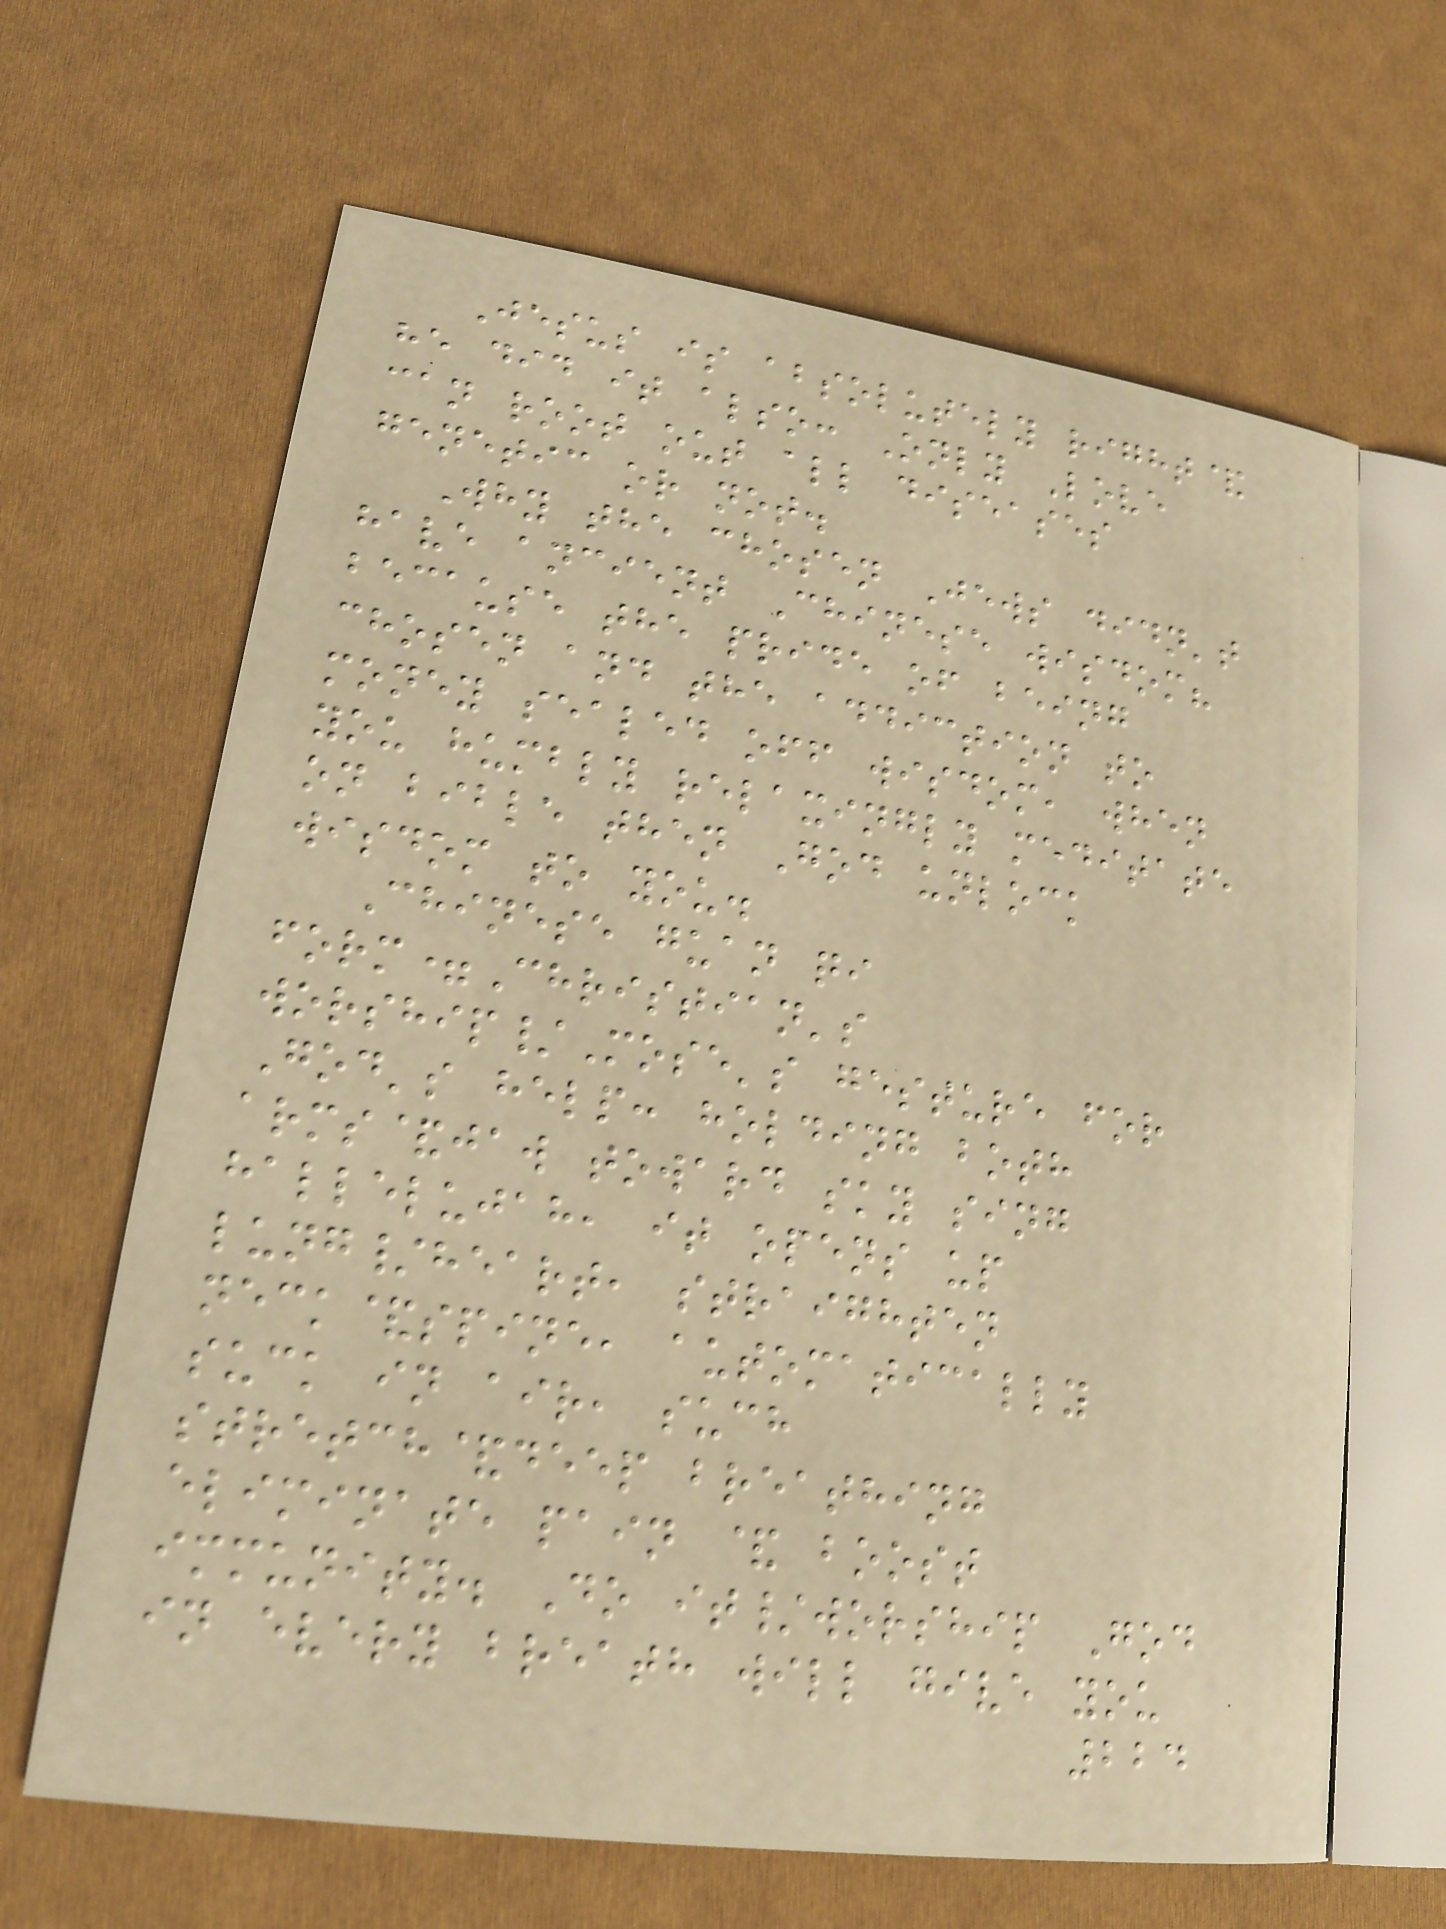Jesus is absolutely right&
he did it also: Only Love
can root out all diseases
genetic or not.
Why the chosen Jews didn't
have ancient Chinese wisdom?
because the pride of being
chosen and the addiction to
money sealed off wisdom, when
you humbly relaxingly meditate
on bible then God unlock
wisdom to you.
Chinese guan qi
form=Christian's
worship/Mose's gesture for
God's help: holding both
arms&jaw toward sky sing
hallelujah, it opens up
lung/heart, straighten
neck&spine, automatically
suck in air, such
stretch&deep breathing
eliminate pain & boost
immunity. Do it/worship God
in every breath will give you
224
